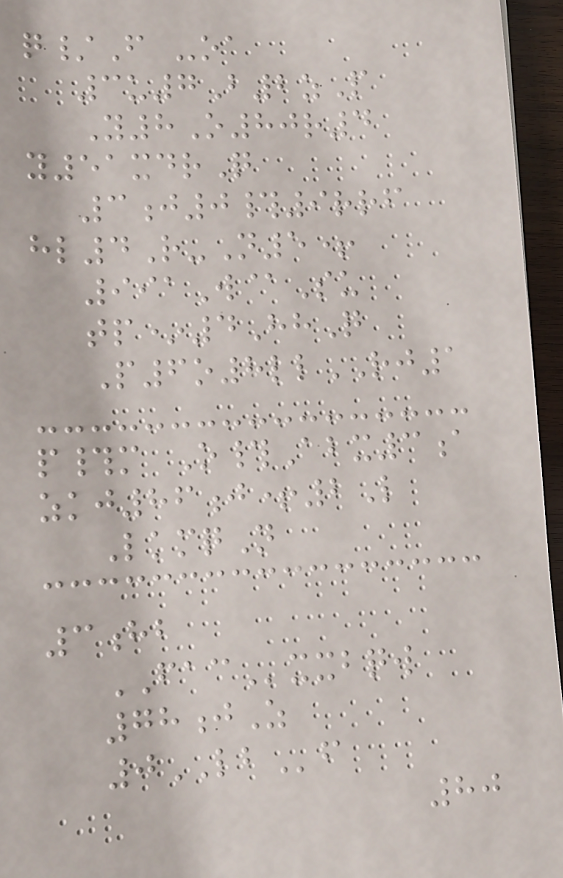q/F -oa
3u7B2zP
Y8O80r4
y51xdrQ
3j0#9rrf
hl4R-N5+
991W@Su
tp*4HhQ
P6o8llRJ1
p#m O#Abx3a
zkj86j+2L
LkmqN
3hb
FACxxbqw
78jZ
0LBf
80
